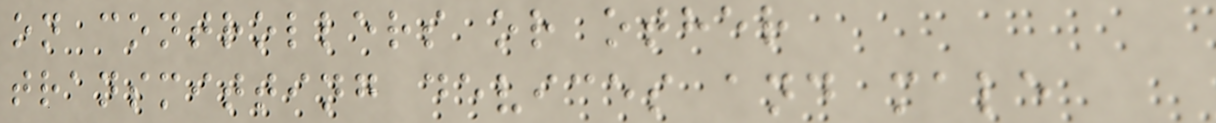on controllers or other
transmitting devices and male
